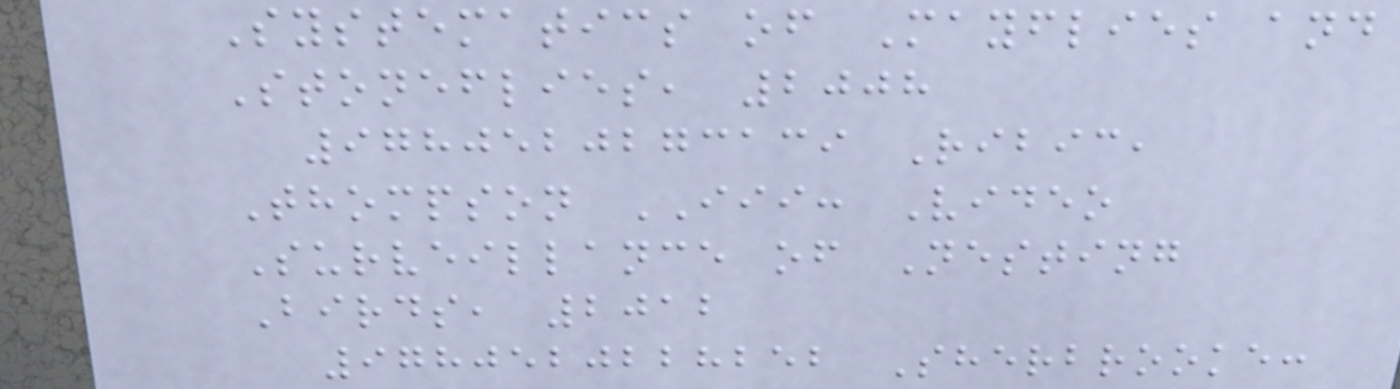Systematics of Mayflies and
Stoneflies, 2008
9780520273139 Ribic,
Thompson III: Video
Surveillance of Nesting
Birds, 2012
9780520228252 Sherbrooke:
